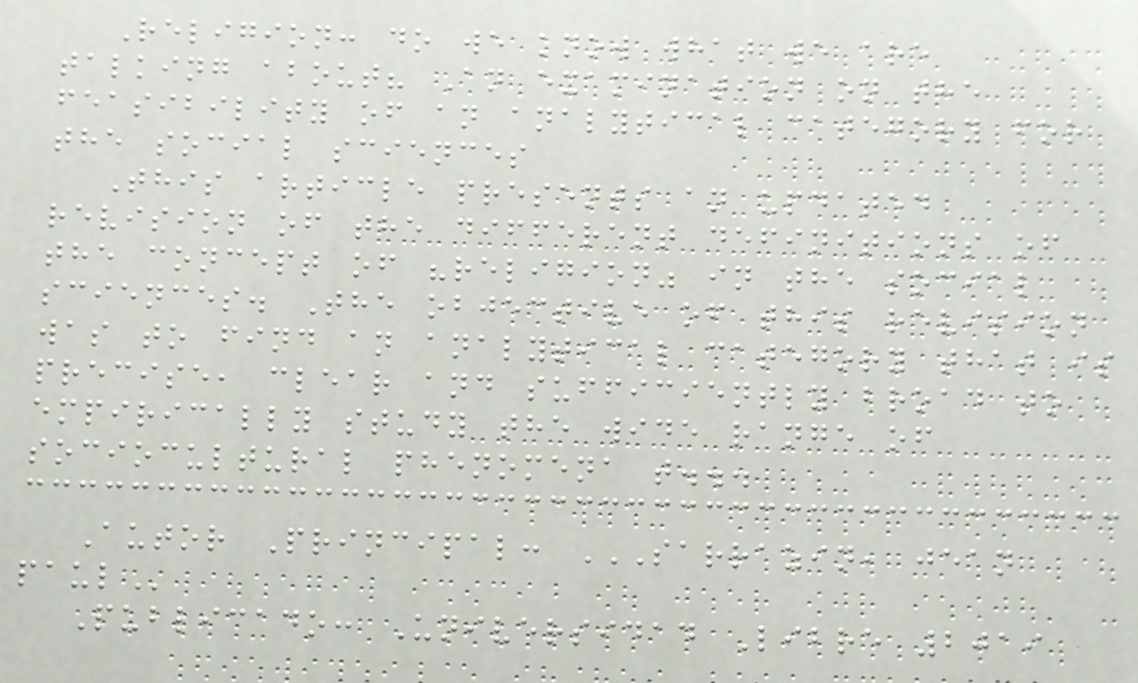Religion: do we know what we are
talking about? An examination on the
feasibility of an analytical category for
the social sciences
This article presents an updated
revision of the different definitions of
the concept of "religion" in the social
sciences. The objective of this revision
was to find an analytical category that is
precise, clear and sufficiently broad to
empirically study the wide range of
sociocultural phenomena t...
Autor Principal: SARRAZIN, JEAN
PAUL
Publicado: Universidad Libre 2019
